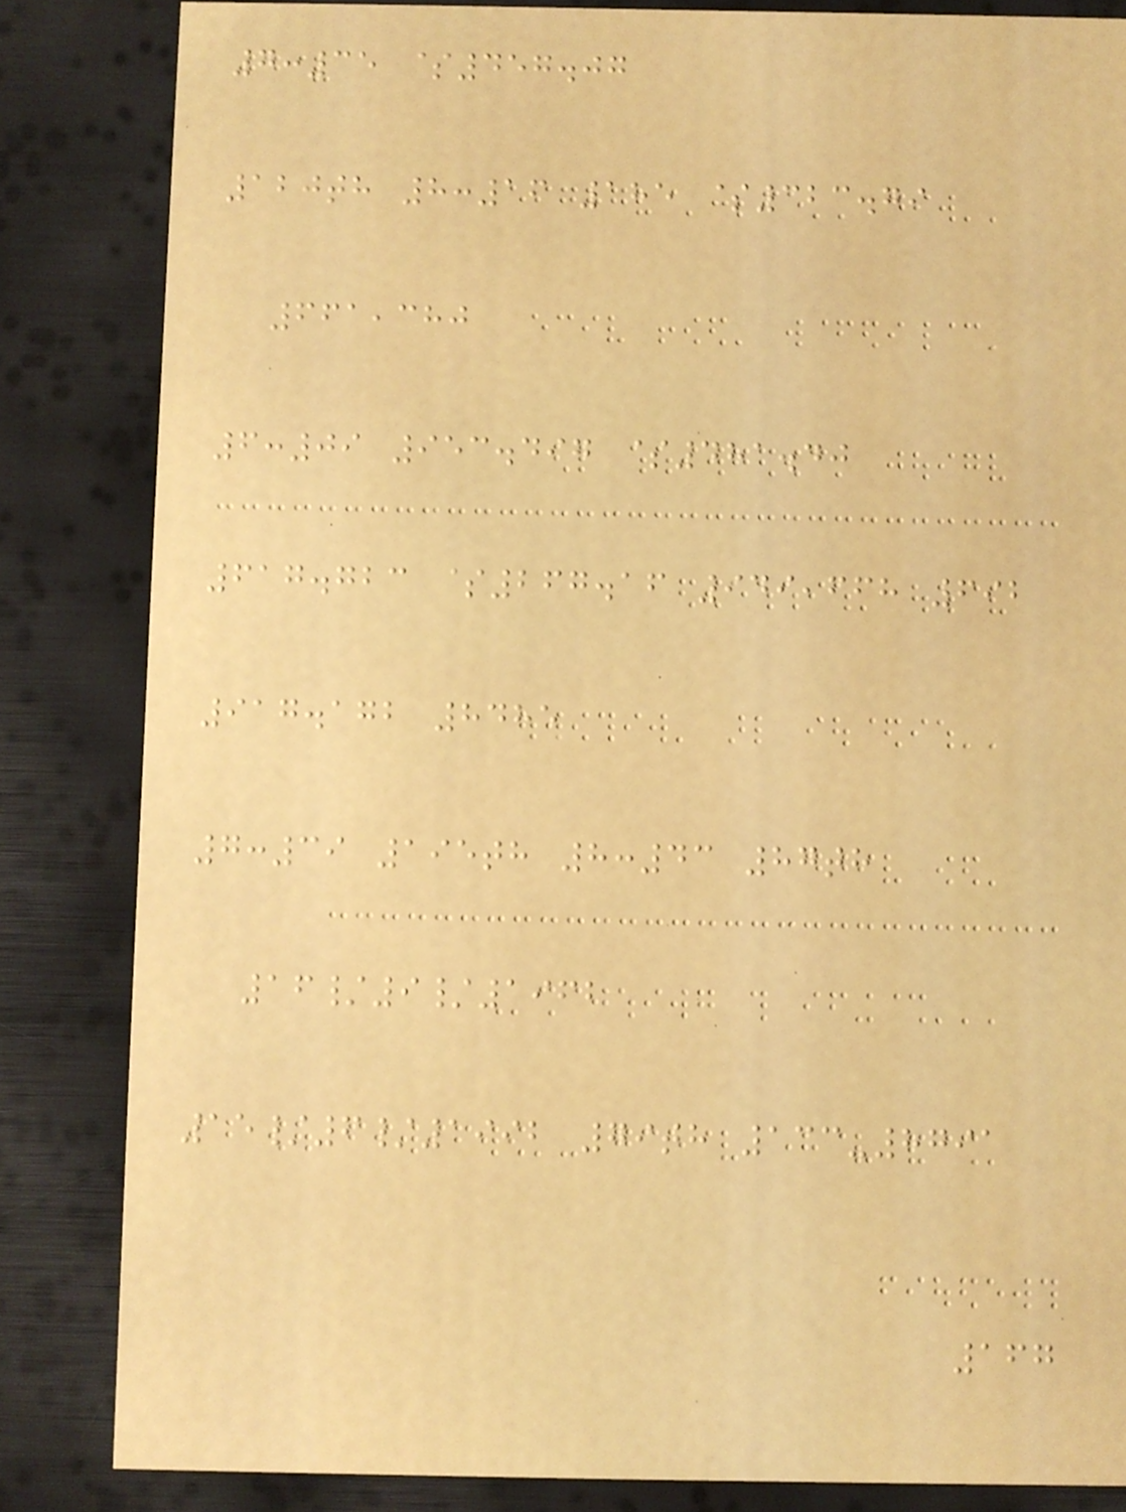7:35 $457.07
120th 8:16 185 $323.79
661,380
6:09 953.497 $481.40
617.723 $267.16 949,668 692
917.172 8485
7:39 195th 8:43 87th
16/9/1962
15/6/1992 79th 133-8791
167
